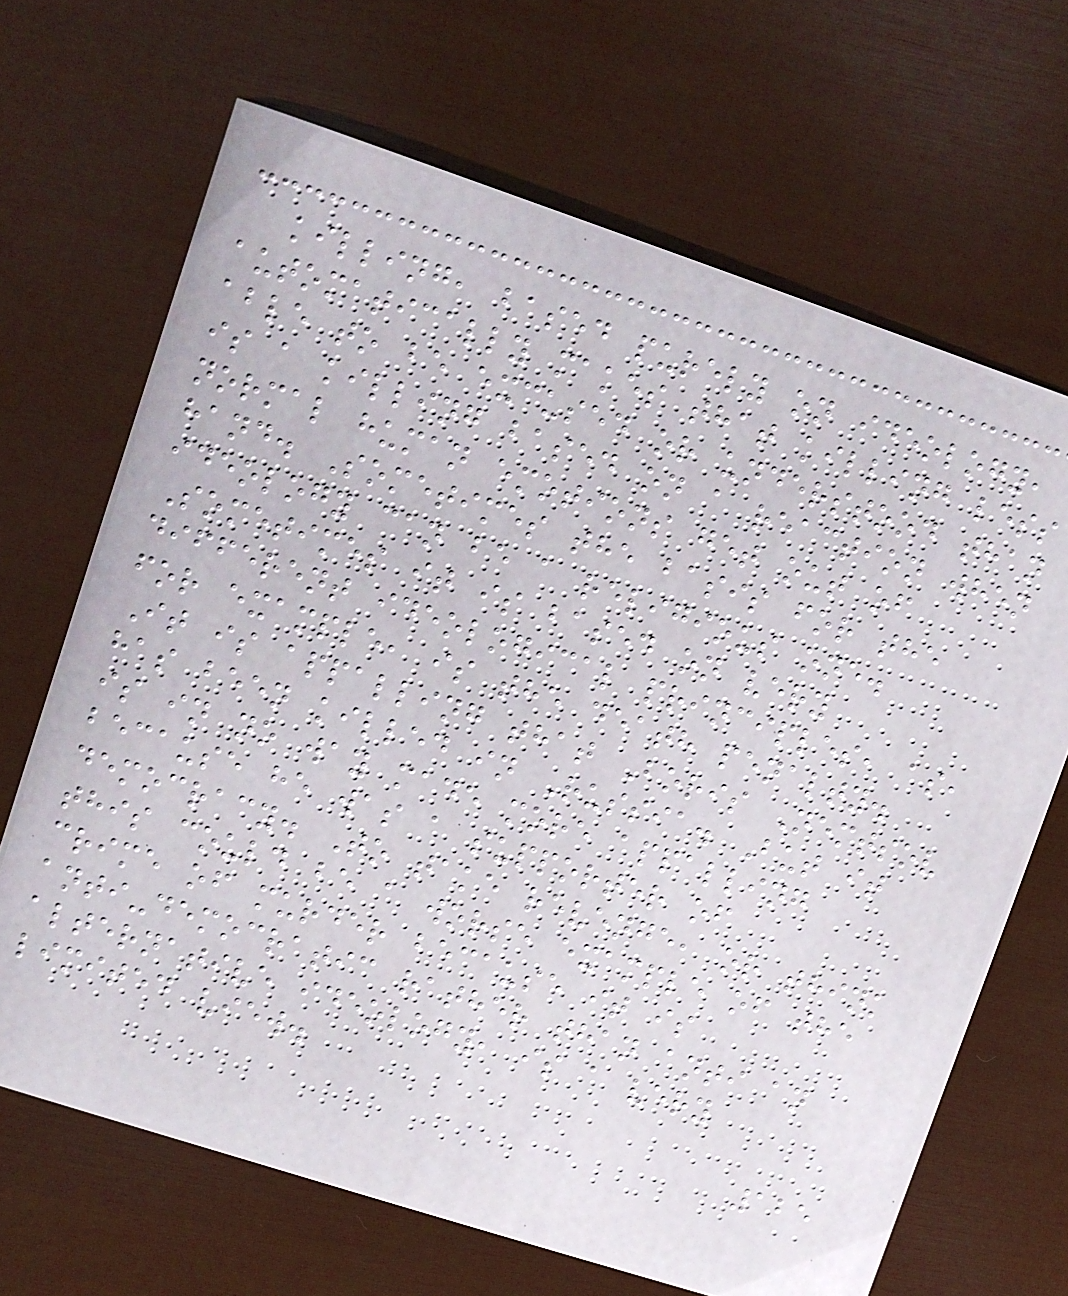killing, based purely on ideology,
automatically makes that killing less
able to be excused or understood than
is a killing based on a reaction when
normal human emotions get out of
hand. Sometimes the basis for the
ideology can be a religious one.
Sometimes it is based on very
different ideological principles, as,
for example, is the death penalty.
It is appalling that Boris Nemtsov
has been killed in Russia. But it
is in no way made more appalling
because he was a supporter of
democracy. To take revenge, or think
this could be a worse example of the
crime of murder because it is
anti-democratic rather than anti an
alternative ideology, is a very
limited view.
125
